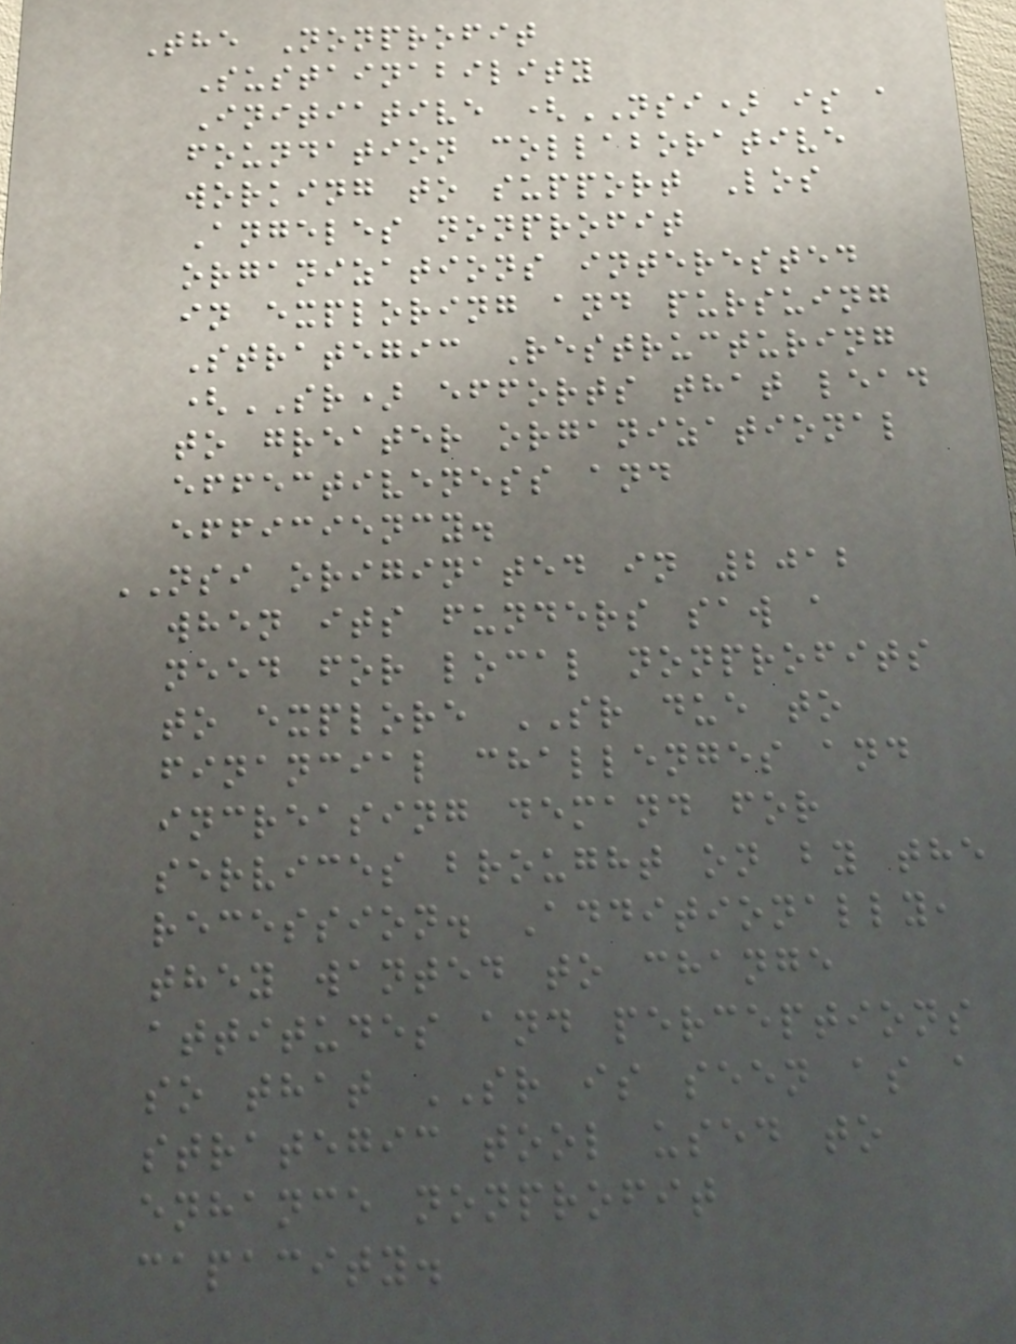The Nonprofit
Sustainability
Initiative (NSI) is a
foundation collaborative
working to support Los
Angeles nonprofit
organizations interested
in exploring and pursuing
Strategic Restructuring
(SR) efforts that lead
to greater organizational
effectiveness and
efficiency.
NSI originated in 2012
when its funders saw a
need for local nonprofits
to explore SR due to
financial challenges and
increasing demand for
services brought on by the
recession. Additionally,
they wanted to change
attitudes and perceptions
so that SR is seen as a
strategic tool used to
enhance nonprofit
capacity.
